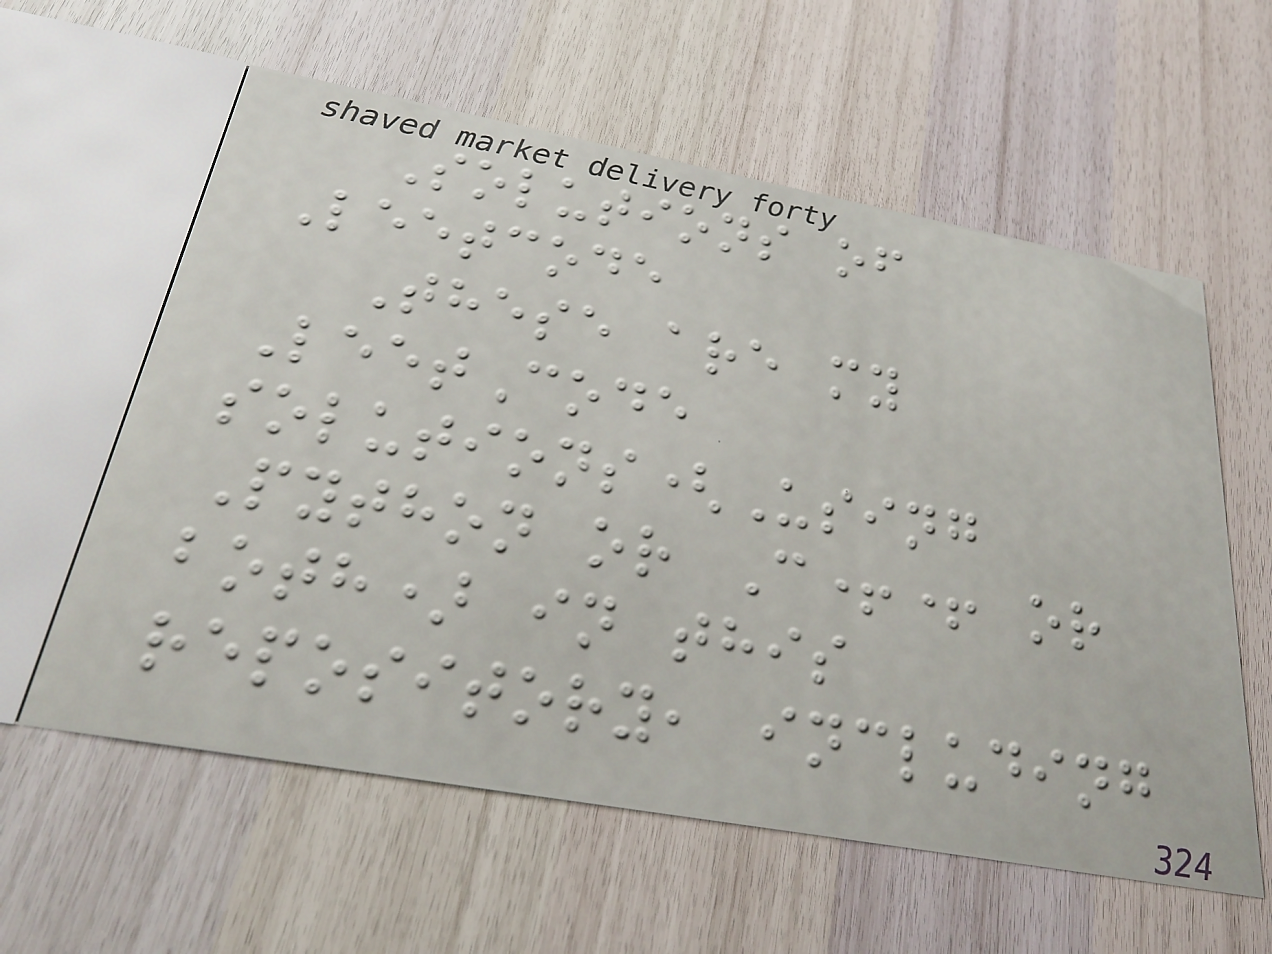Solutions of
Leetcode
These are my
LeetCode
solutions(Using
Python or C++ or
both) in this
repository, including
